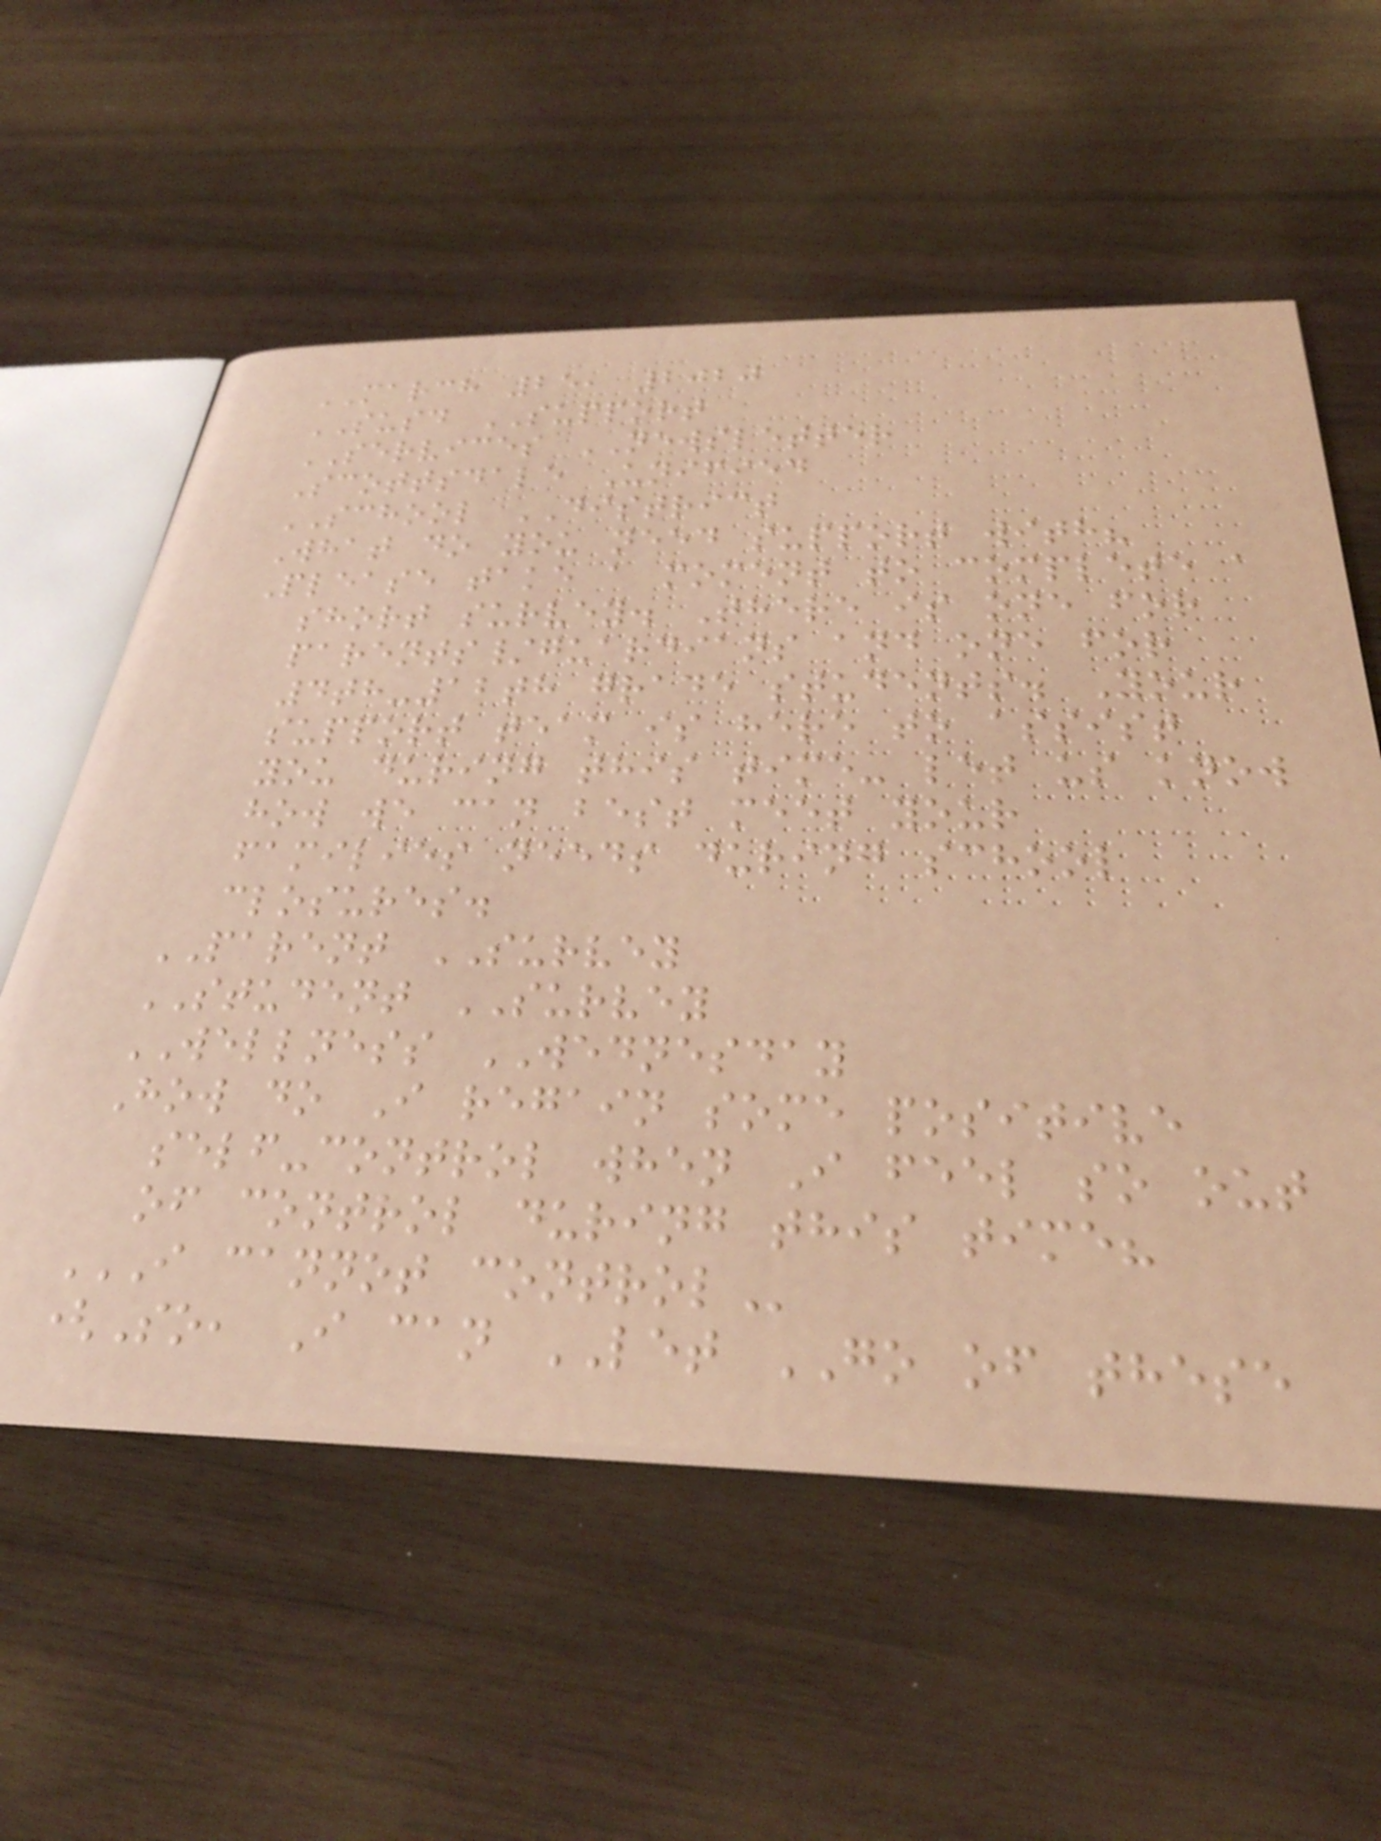MARCH 25, 2020
SUSD SUPPORT
SERVICES NEWSLETTER
Scottsdale Unified
SCHOOL DISTRICT
What do you need support with?
Please take a moment to complete a
short survey. There is one for
parents/guardians and one for
4th-12th grade students. Your
support team is here to assist
you during this time- let us know
how we can best meet your
families needs during school
closures.
PARENT SURVEY
STUDENT SURVEY
WELLNESS WEDNESDAY
How do I regain some positive
self-control when I feel so out
of control during this time?
I CANNOT CONTROL
(So, I can LET GO of these
